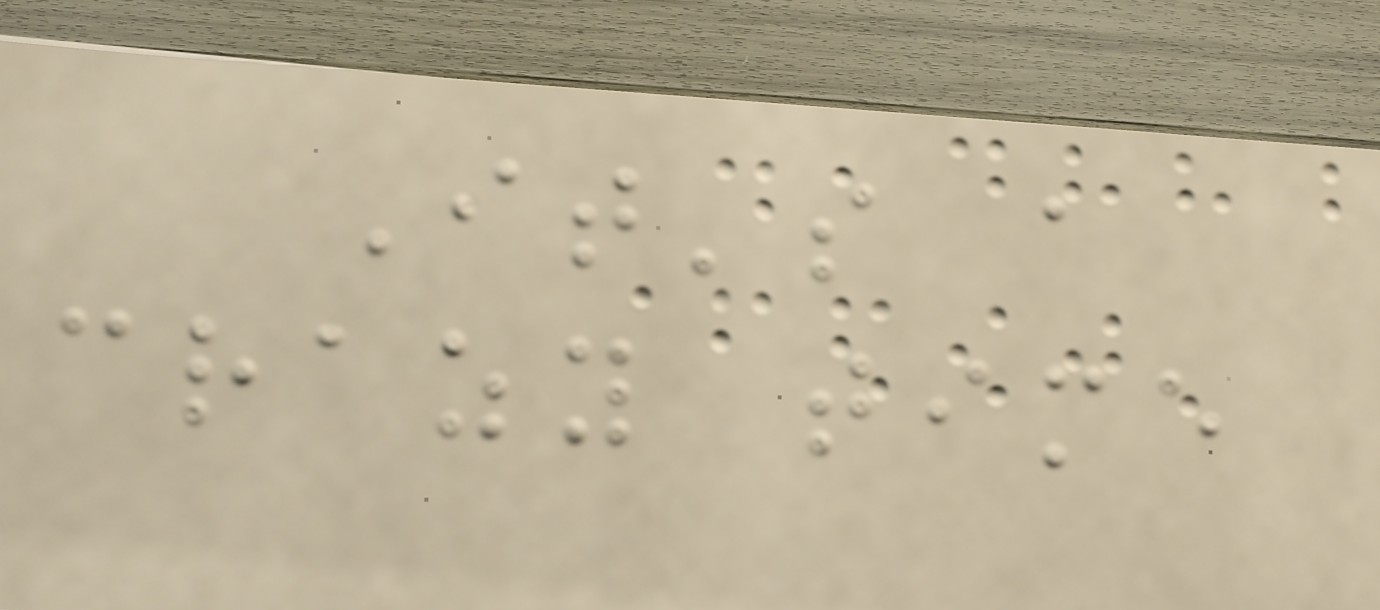It's a
crazy time
